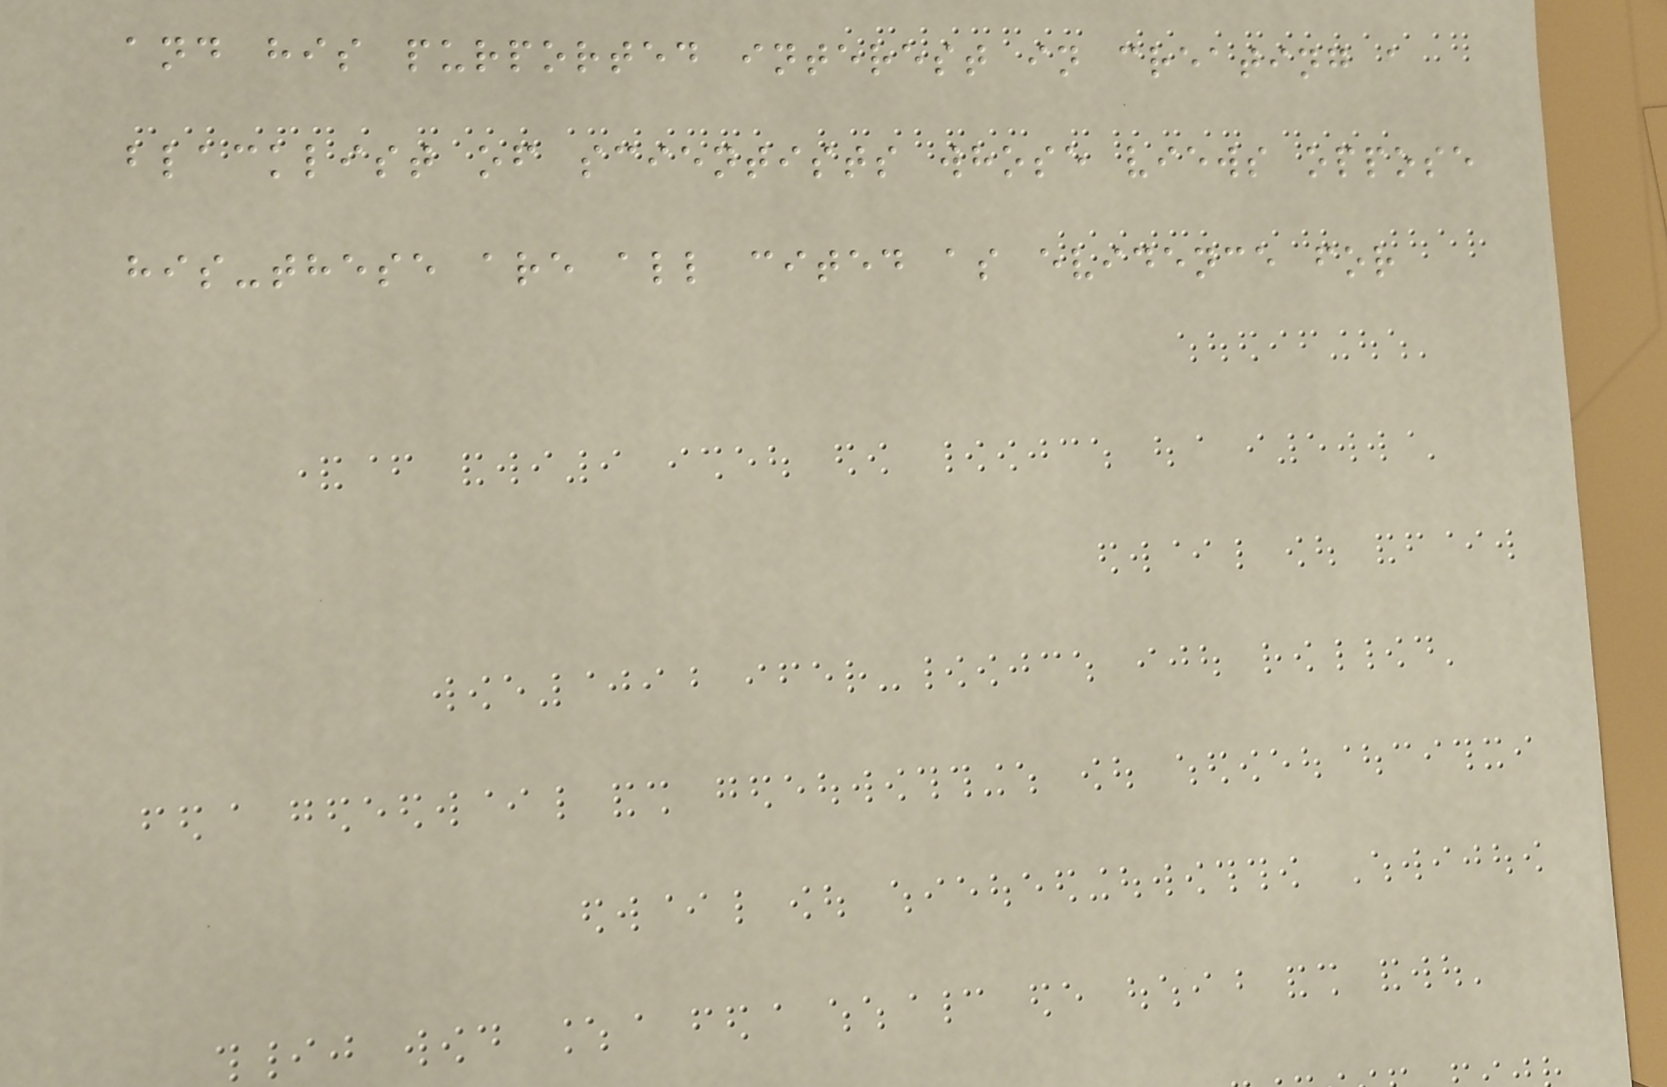and his purported interest in creating a
blacklist of scientists whose views oppose
his-these are all cited as evidence for
